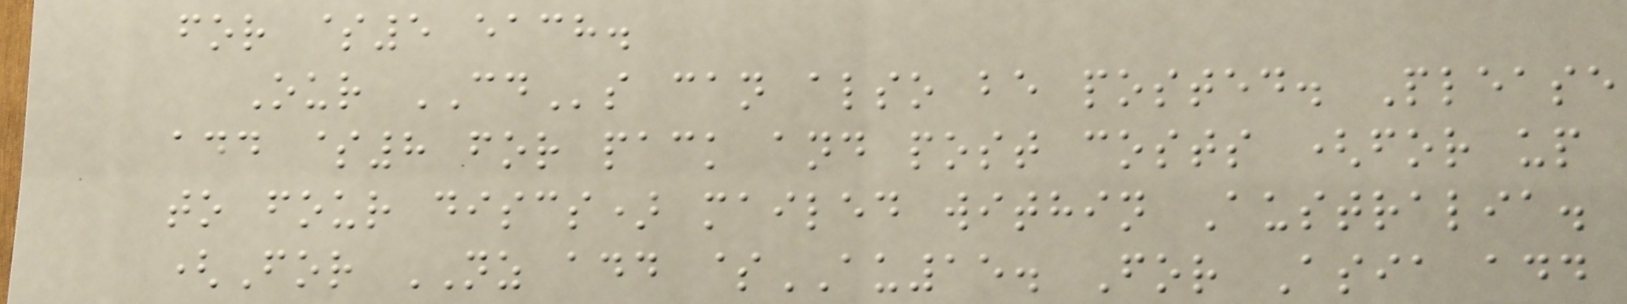for $5 each.
Our CDs can also be posted. Please
add $8 for pack and post costs (for up
to four discs) mailed within Australia.
(For NZ add $AU15. For Asia add
